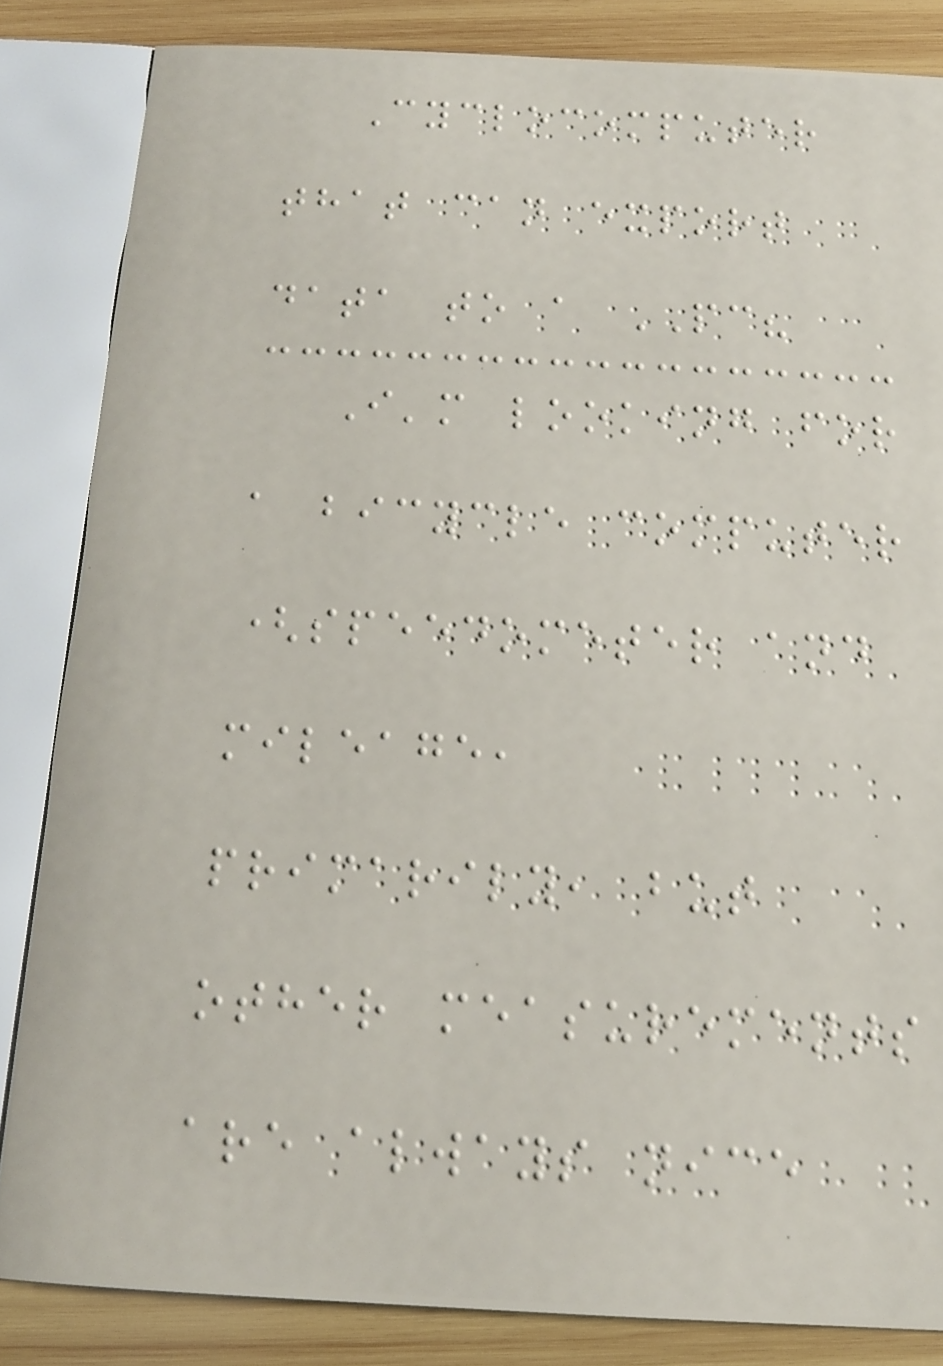Cyclocomputer
that can export
data to a PC?
I'm looking for
a bicycle computer
(speedometer and
mileage,
primarily, but
other measurements
are always nice
